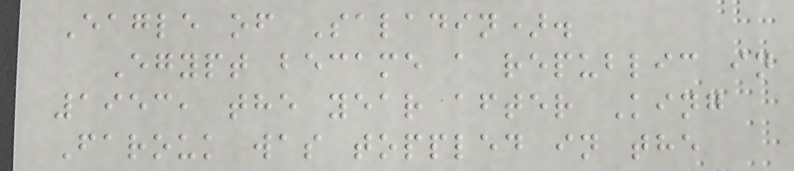Eagle of Saladin).
Egypt became a republic in
1953, the year after King
Farouk was toppled in the
